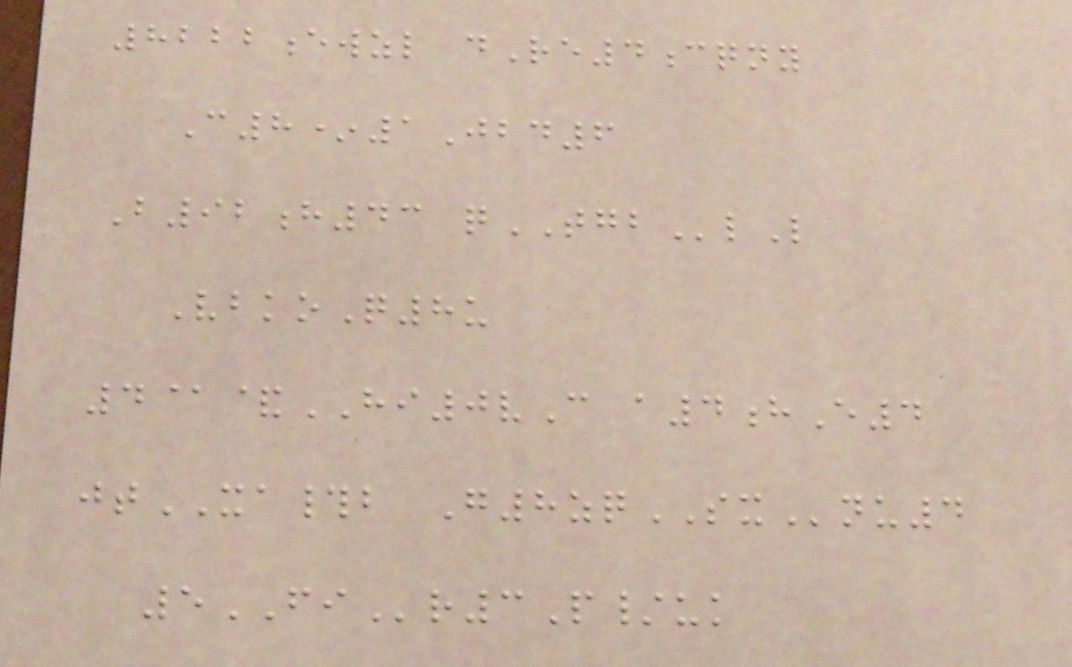8222ewzl dRe4cqny
C8*1Jbd6
B92h43 qTGBlL
VbkoQ8u
4@&HI0vC a4hE4
jtXA#b G8zqSXnu4
5FIr3P/uk
